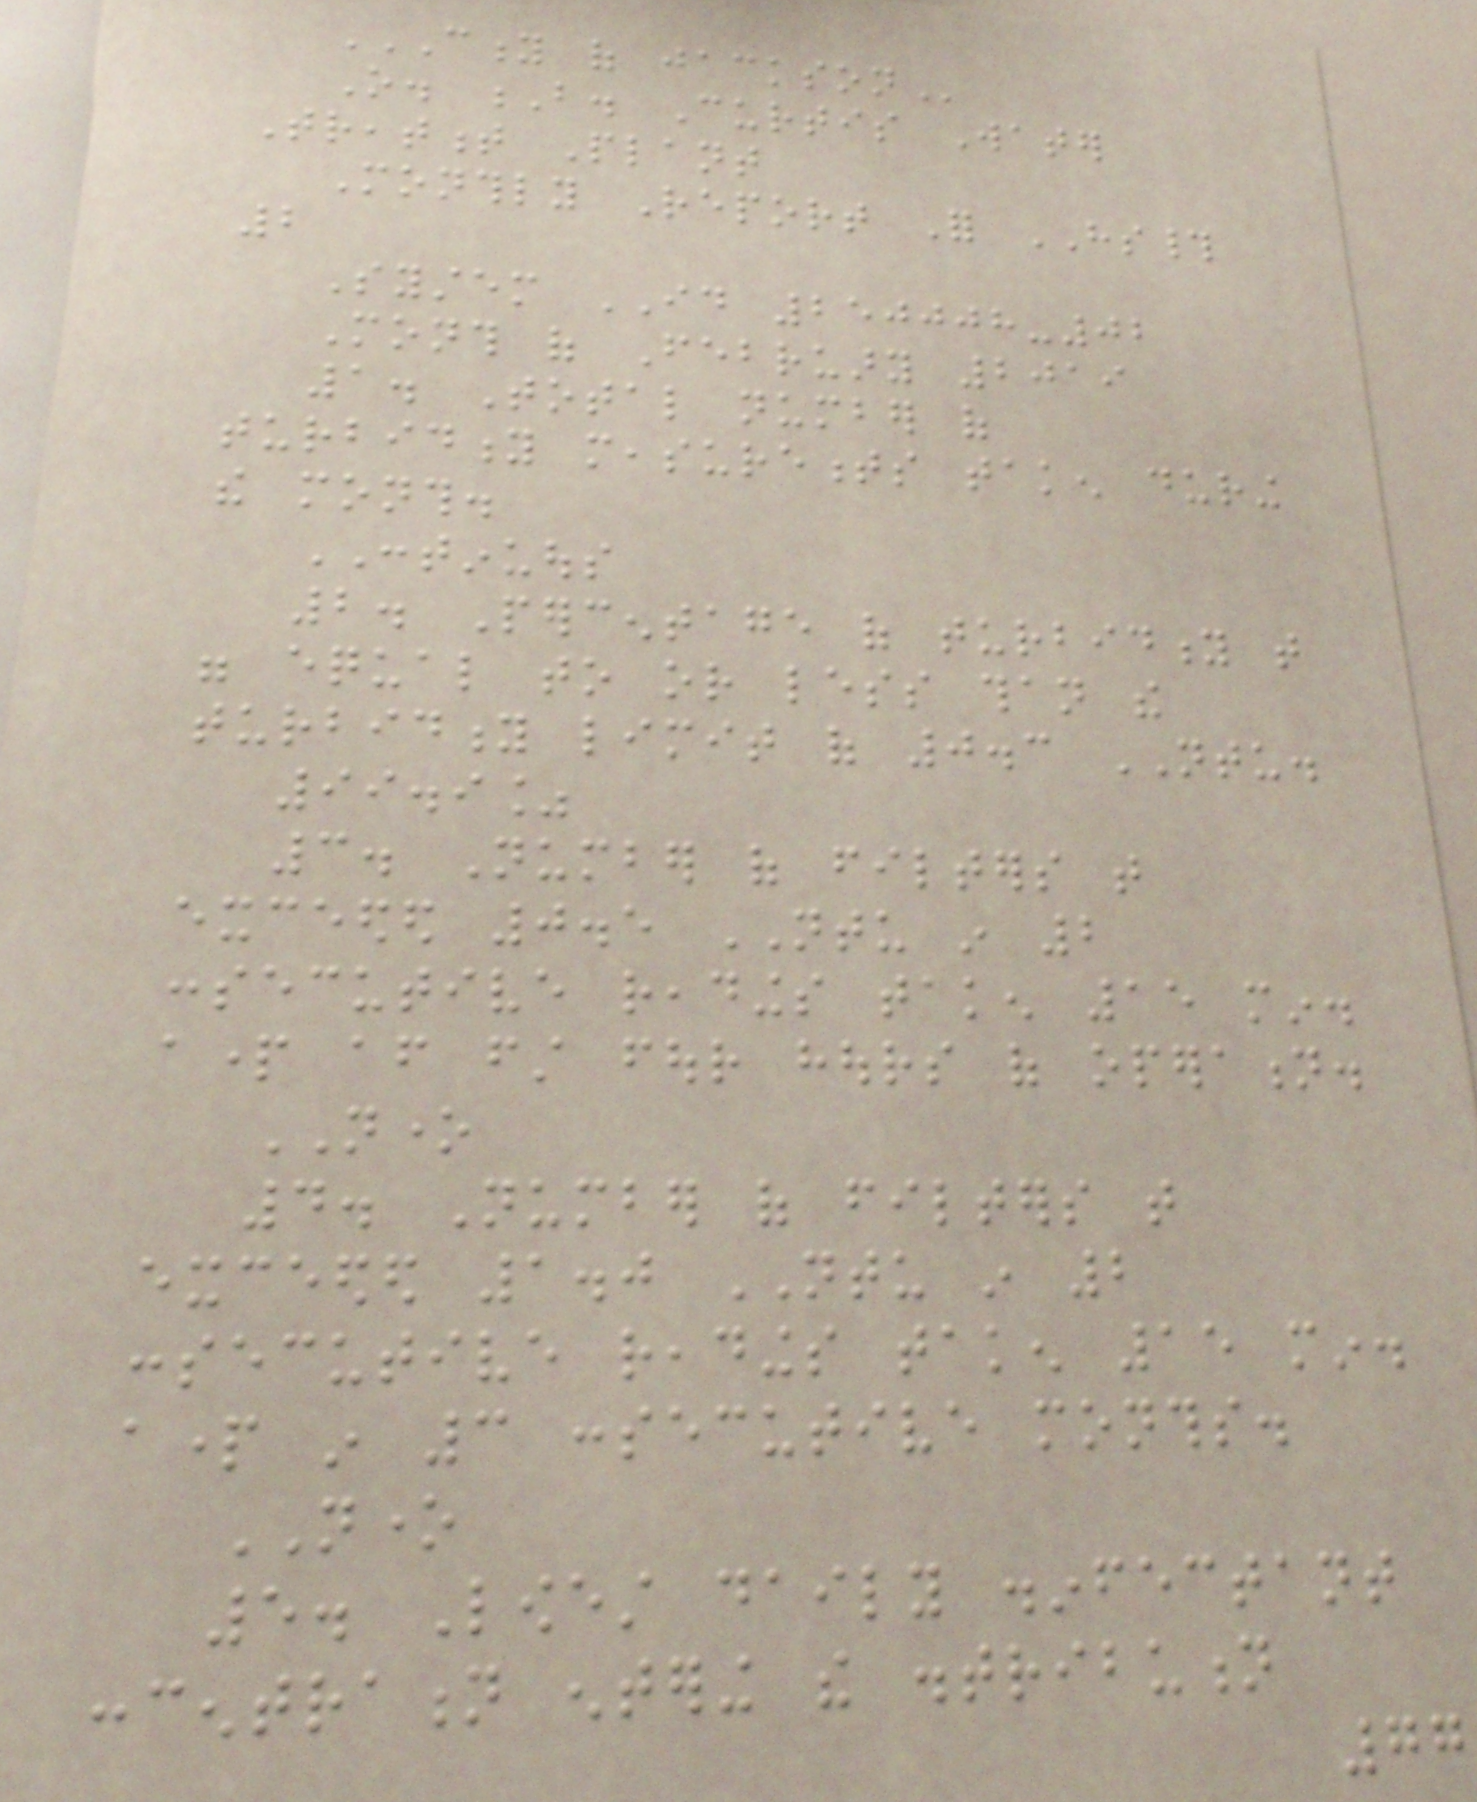CITY OF JACKSON
O. B. Curtis Water
Treatment Plant
Monthly Report For HS#
2
System ID 250008-02
Month of February 2019
1. Total number of
turbidity measurements taken during
the month.
CONTINUOUS
2. Percentage of turbidity that
were equal to or less than the
turbidity limit of 0.3 NTU.
99.9%
3. Number of filters that
exceeded 0.5 NTU in 2
consecutive readings taken 15 min.
apart after first four hours of operation.
NONE
4. Number of filters that
exceeded 1.0 NTU in 2
consecutive readings taken 15 min.
apart in 3 consecutive months.
NONE
5. Lowest daily disinfectant
concentration entering the distribution
77
